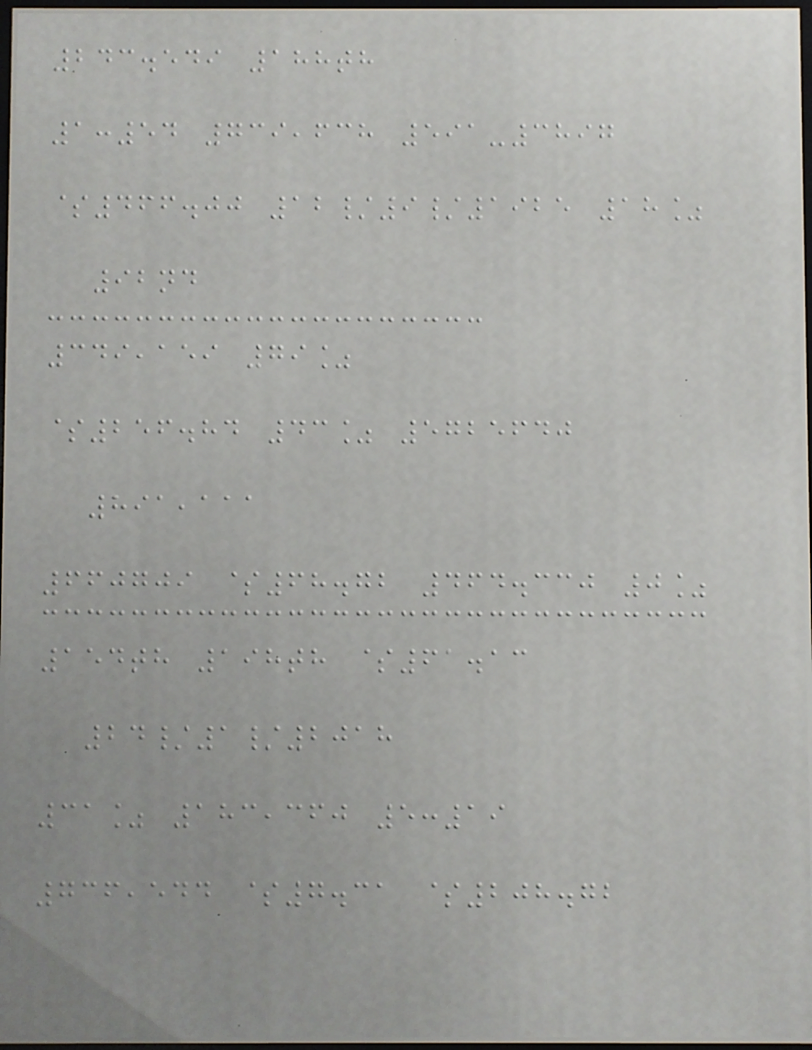243.549 188th
1:54 739,638 591-3897
$466.00 12/9/1925 18%
92nd
349,159 79%
$256.84 43% 5725640
891,111
660709 $68.72 464.330 0%
154th 198th $61.13
24/1/2018
31% 183,360 5:19
736,544 $7.31 $208.72
